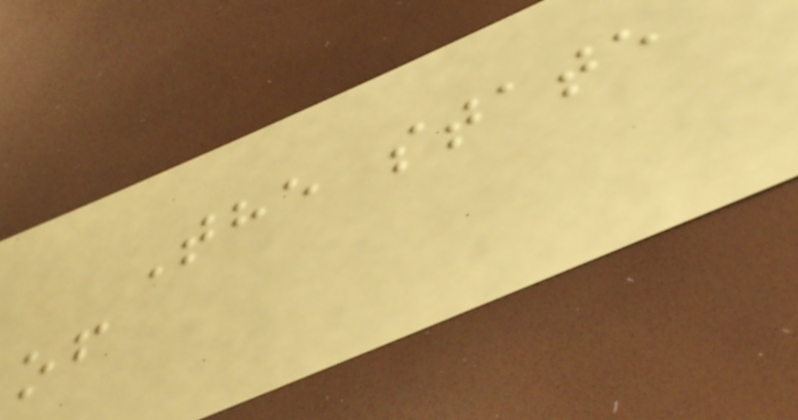The state
of
